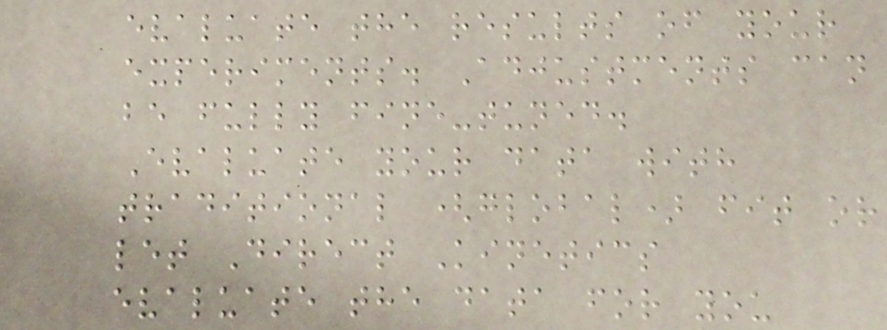evaluate the results of your
experiments. Adjustments can
be fully fine-tuned.
Evaluate your data with
traditional (global) fit or
let Direct Kinetics
evaluate the data for you
